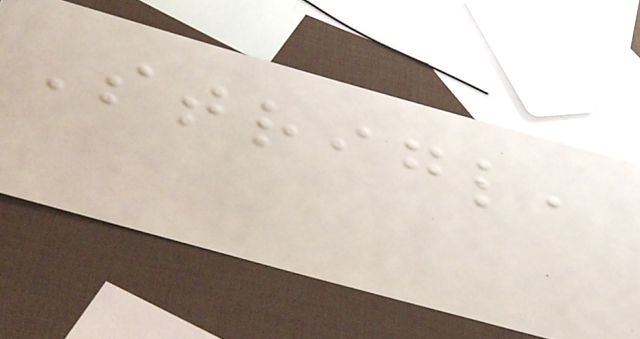Strigl,
